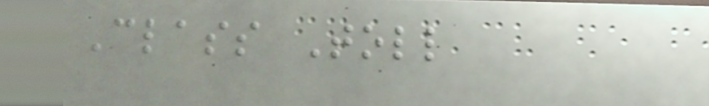Class Toll
